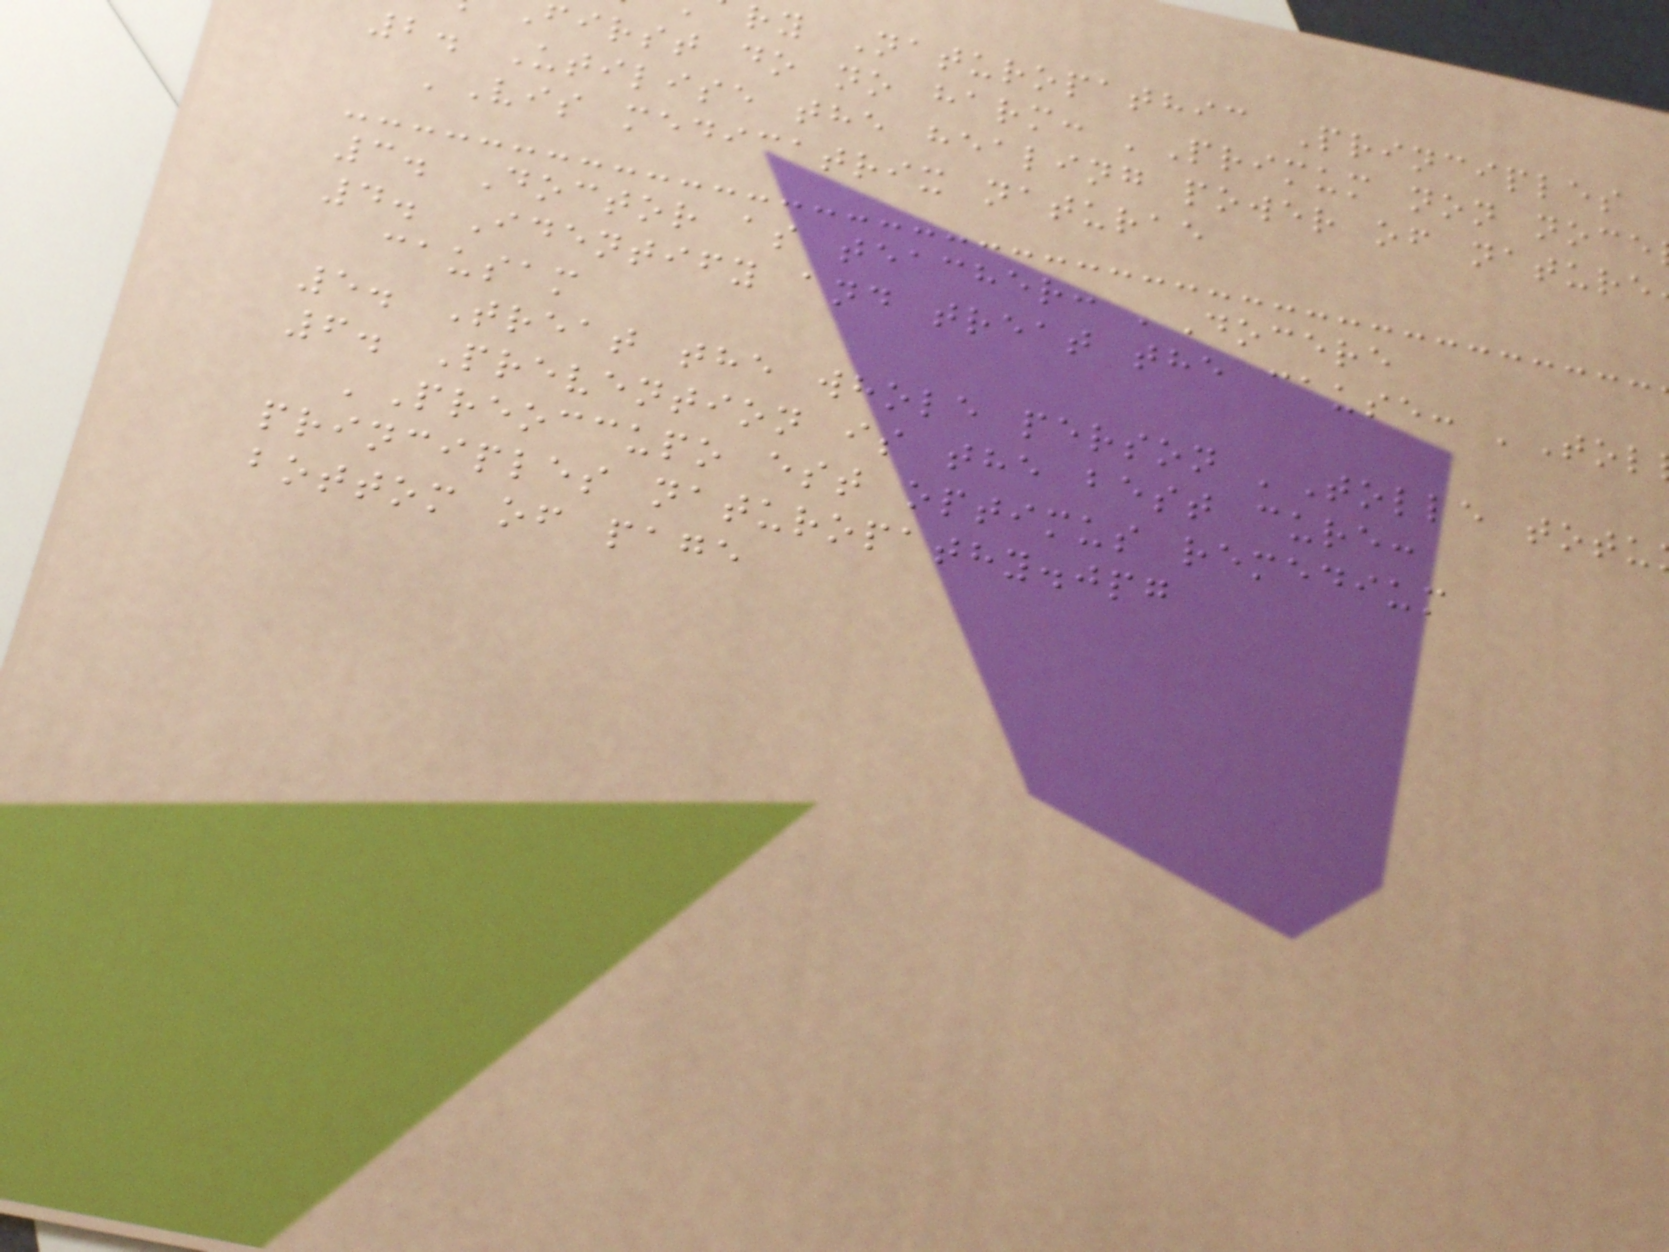ry Naturopathic Principles
first do no harm: 'Primum non noce
2. Utilise the healing power of nature
'Vis medicatrix naturae
3. Doctor as teacher: 'Docere
4. Identify and treat the cause: 'Tol
causam
5. Treat the whole person 'Tolle totu
6. Prevention is the best cure:
'Preoccupo est optimus remedium
principles naturopathy.jpg
bottom of page
